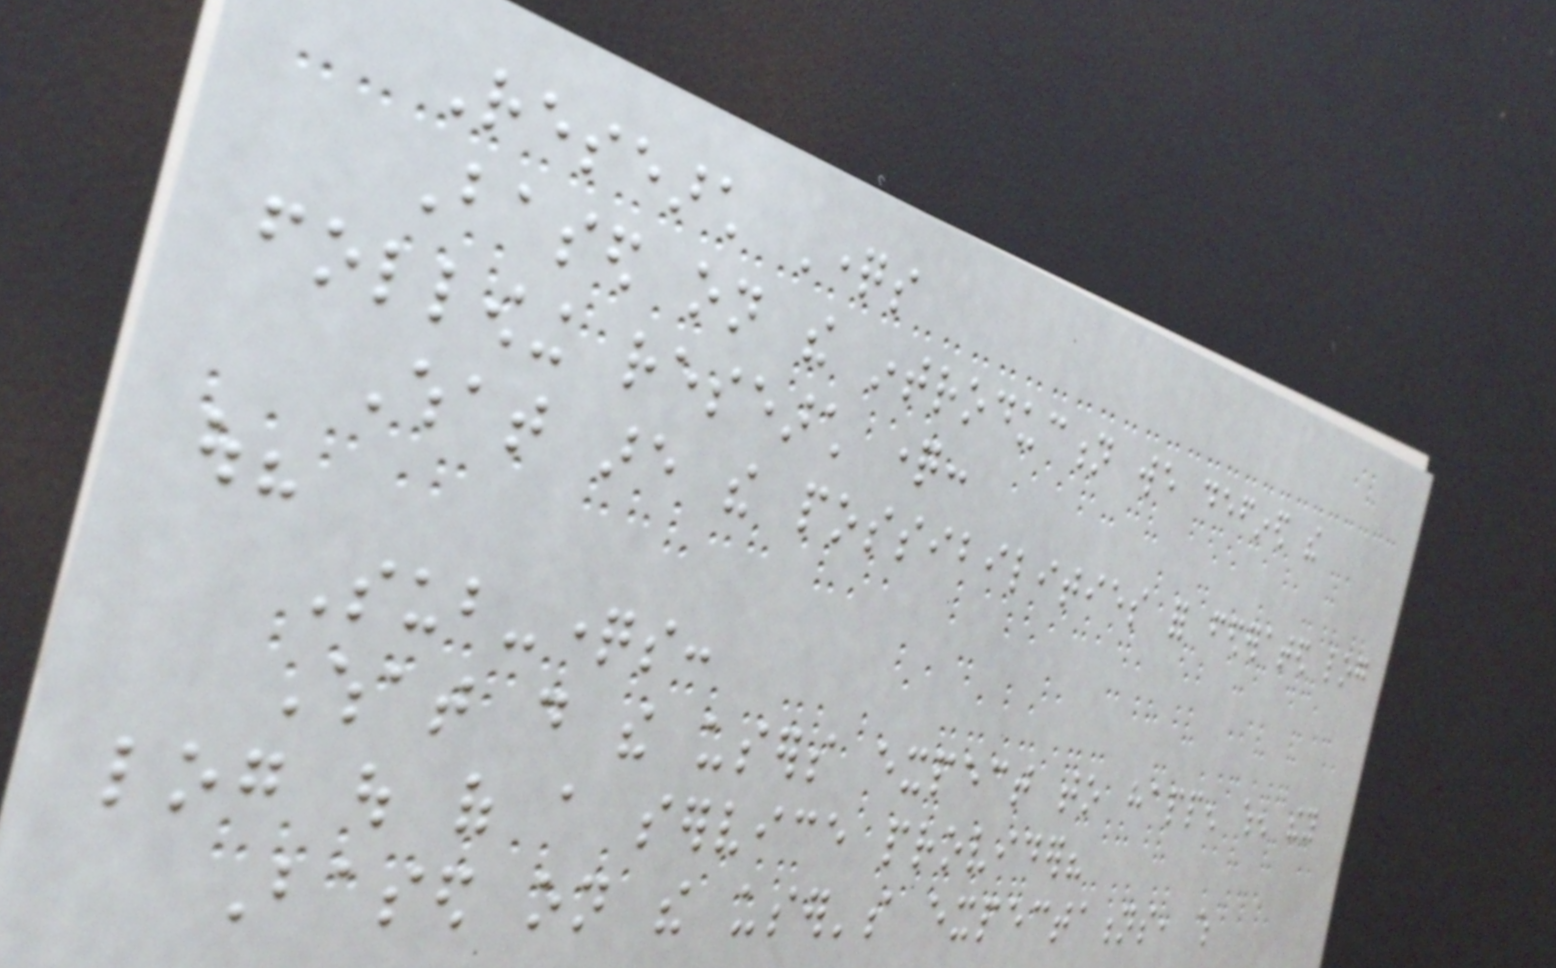Research Questions
Based on the introduction we defined the
following research question:
What are the possibilities for federated log
out?
Sub-questions:
What do the users expect to happen when they
log out of a service provider?
Based on the user's expectations, which
